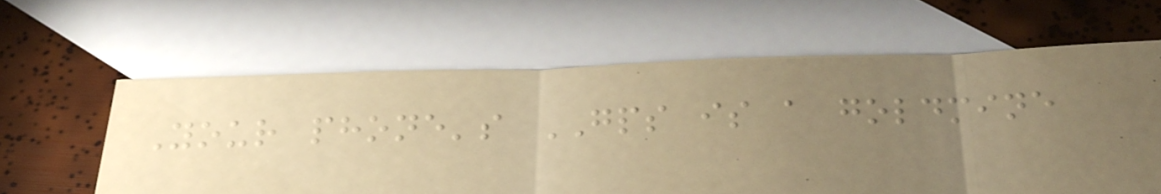Your phone's GPS is a goldmine
